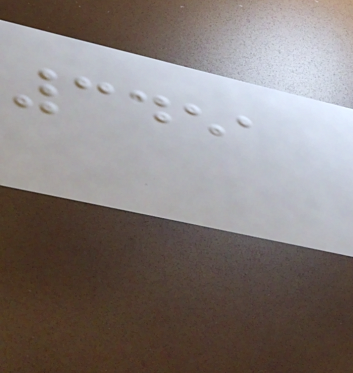3451
